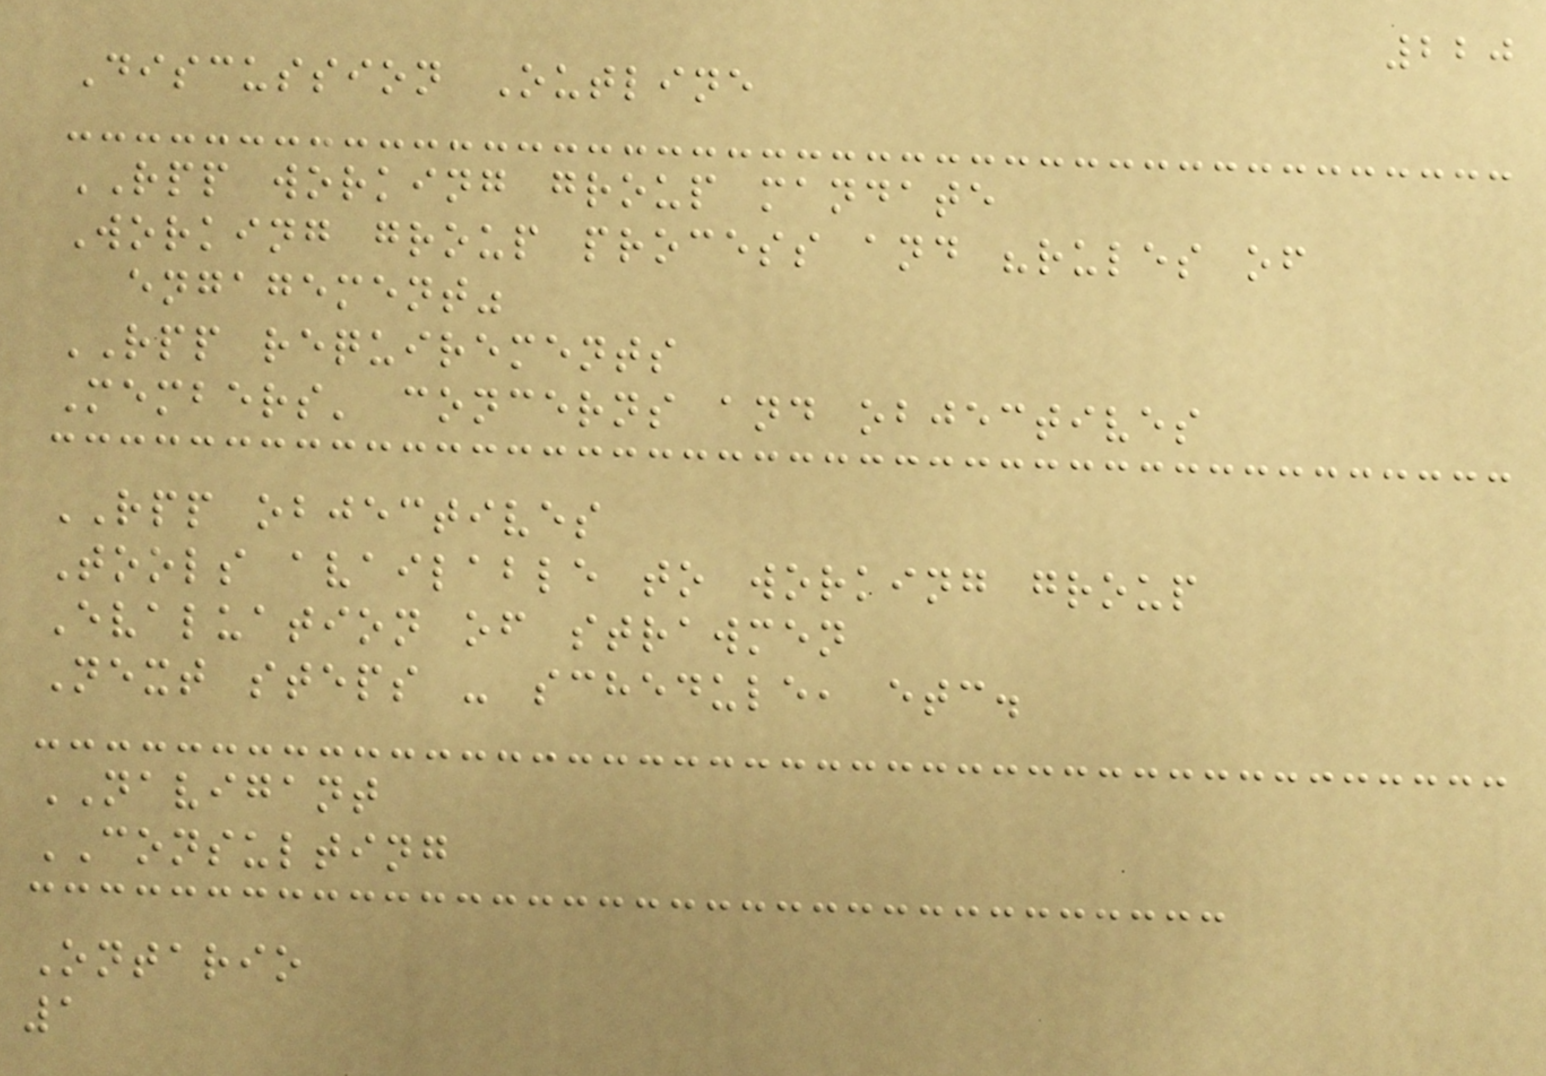220
Discussion Outline
RPP working group mandate
Working group process and "rules of
engagement"
RPP requirements
Members' concerns and objectives
RPP objectives
Tools available to working group
Evaluation of strawmen
Next steps - schedule, etc.
NAVIGANT
CONSULTING
Ontario
1
